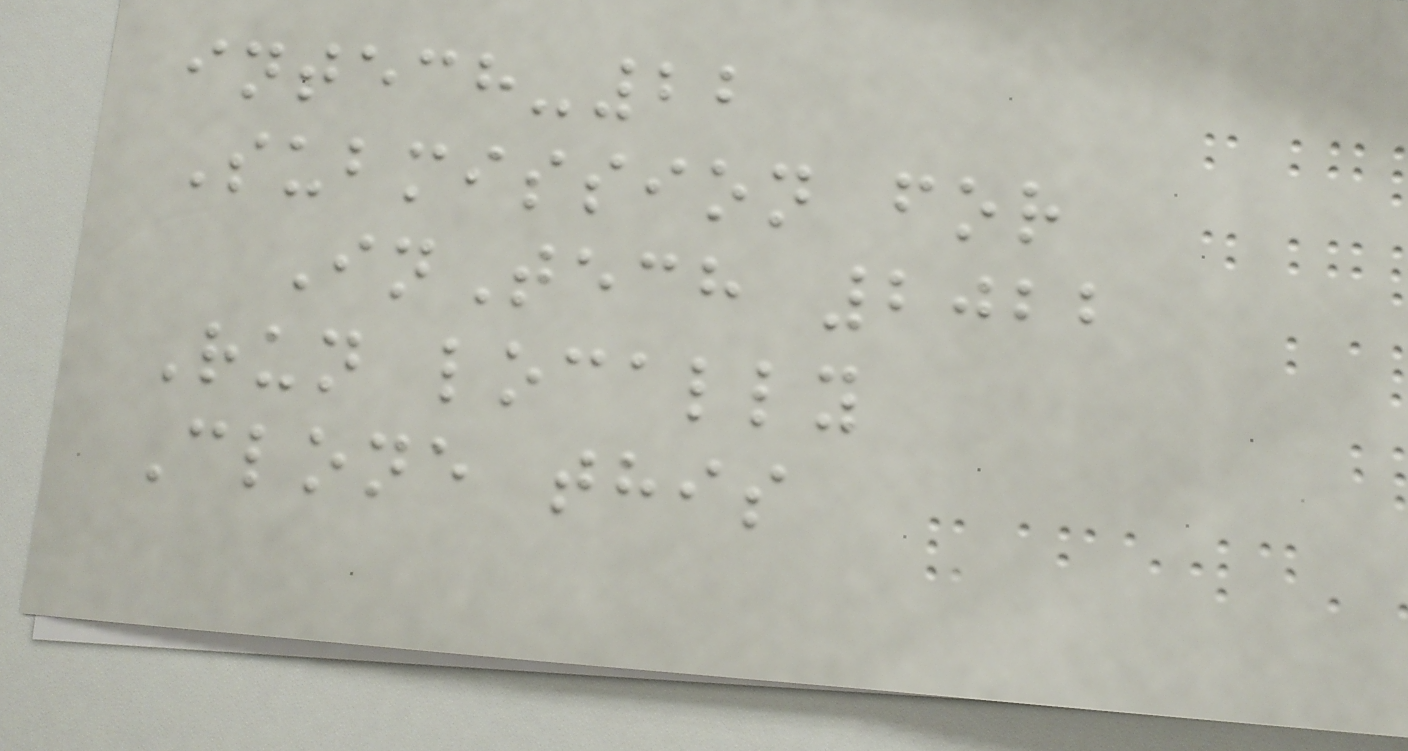intech-22
Submission for
InTech 2022
Run locally
Clone this
